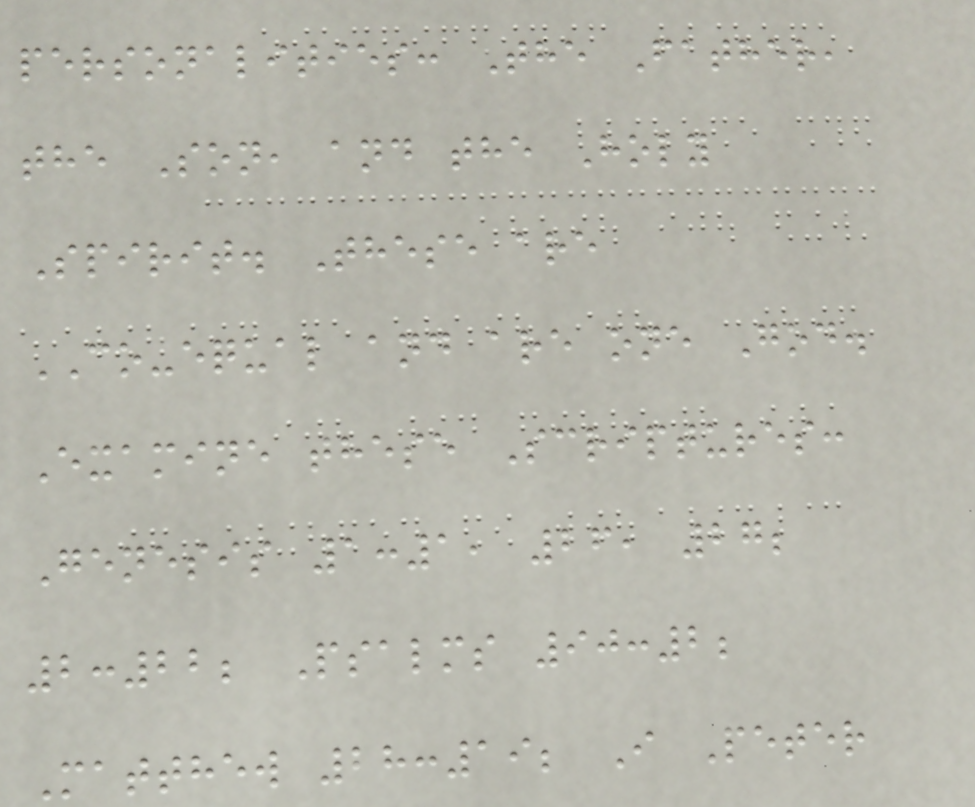personalities: The Father,
the Son, and the Holy
Spirit. These are
CO-equal and are one God.
Examine these Scriptures:
Genesis 1:1, 26, 27;
2:22; Psalms 90:2;
Matthew 28:19; I Peter
